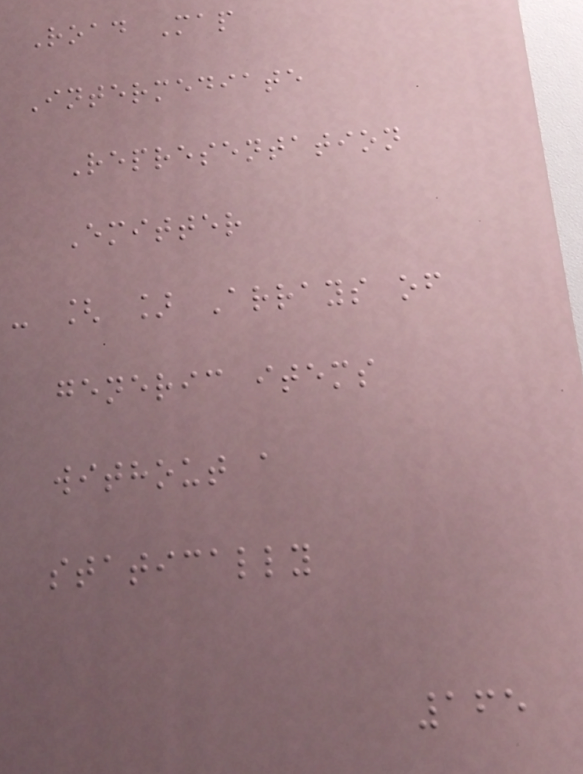Road Map
Intermediate
Representation
Emitter
- [ ] Arrays of
generic items
without a
statically
165
